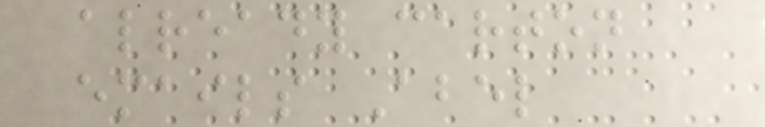already carton
emails Abel
